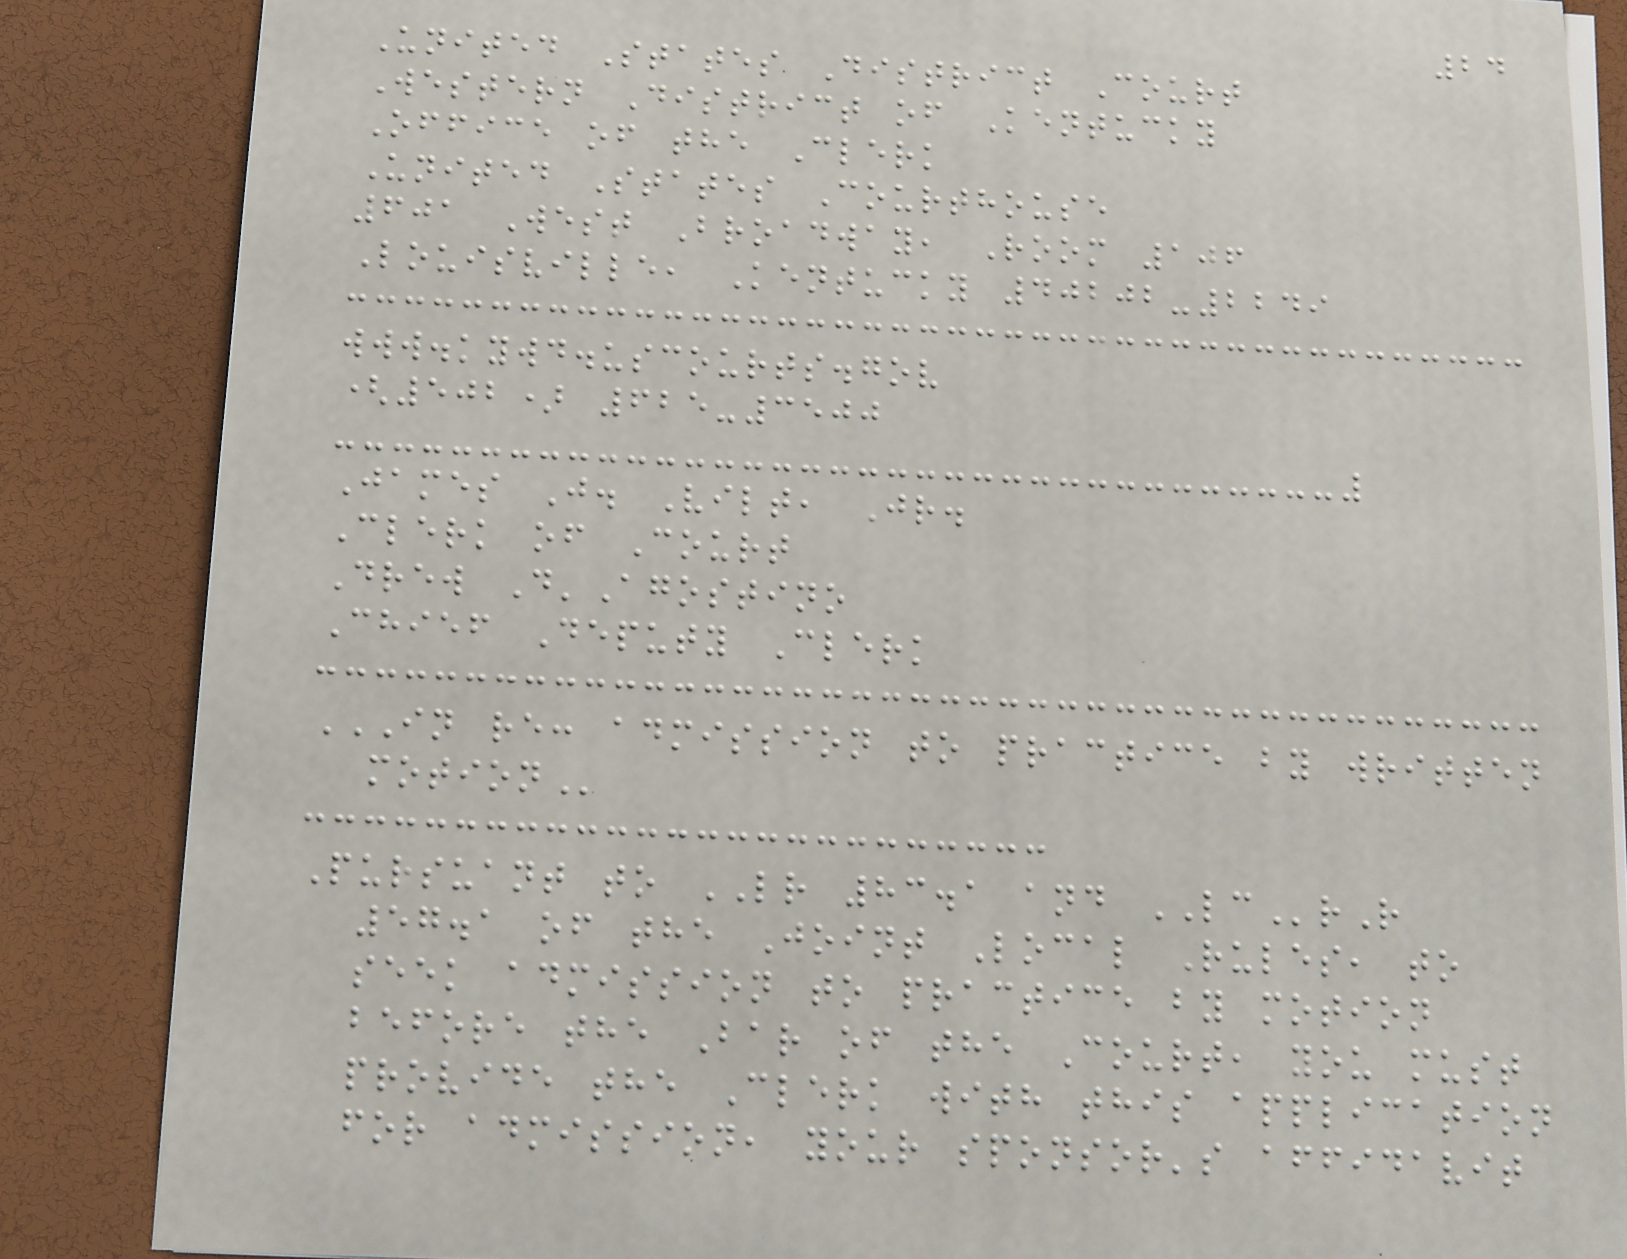24
United States District Court
Western District of Kentucky
Office of the Clerk
United States Courthouse
601 West Broadway, Room 106
Louisville, Kentucky 40202-2249
www.kywd.uscourts.gov
(502) 625-3500
James J. Vilt, Jr.
Clerk of Court
Drew D'Agostino
Chief Deputy Clerk
IN RE: ADMISSION TO PRACTICE BY WRITTEN
MOTION
Pursuant to LR 83.1 and LCrR
57.1 of the Joint Local Rules, to
seek admission to practice by motion
before the Bar of the Court, you must
provide the Clerk with this application
for admission, your sponsor's affidavit
